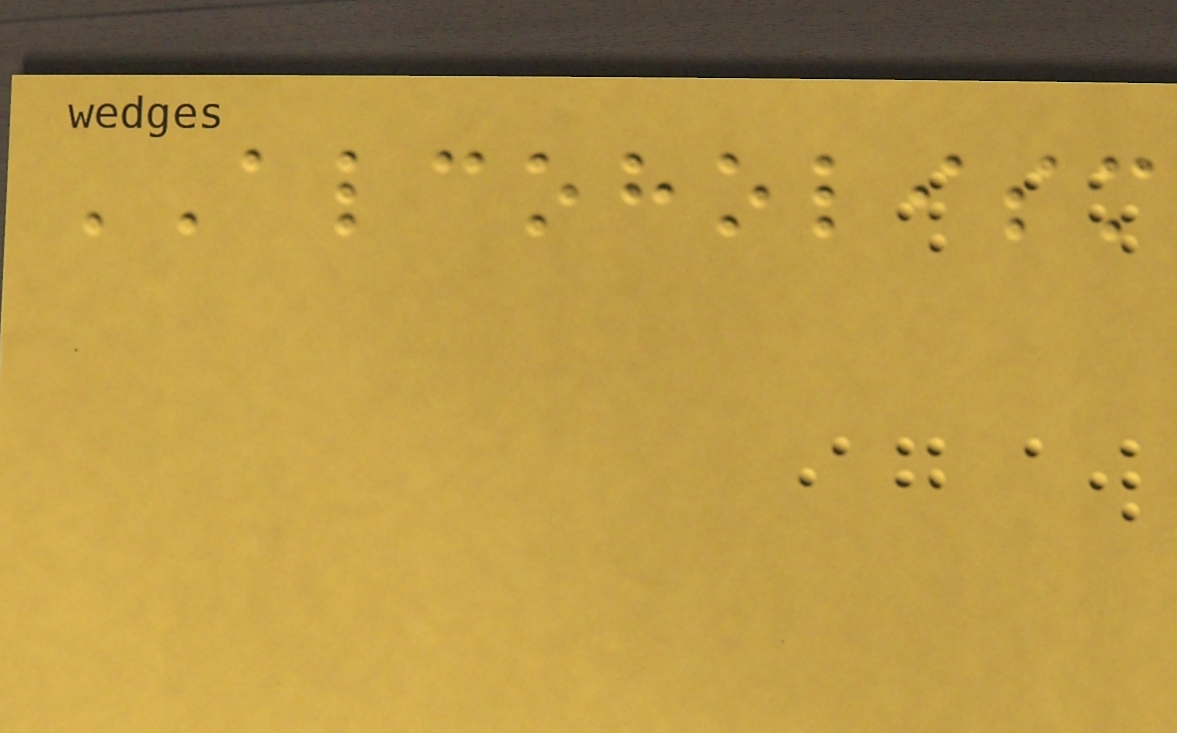ALCOHOLISM
